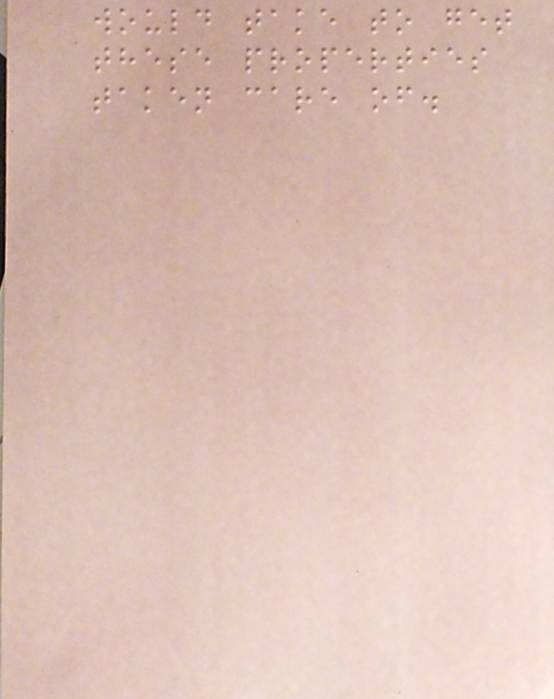would take to get
these properties
taken care of.
